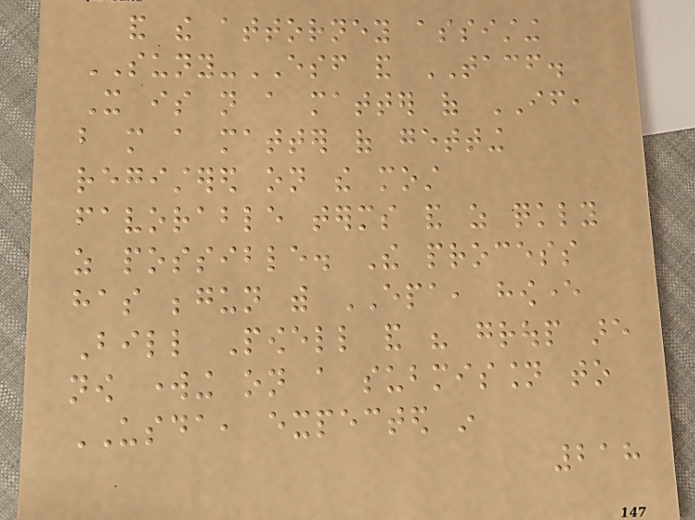and the attorney assisting
SUNY-ESF and TACF.
It is not a matter of IF,
but more a matter of getting
registered on the most
favorable terms and as quickly
as possible. The process
has begun with EPA, however
Bill Powell and his group are
now working on a submission to
USDA, expected in
218
